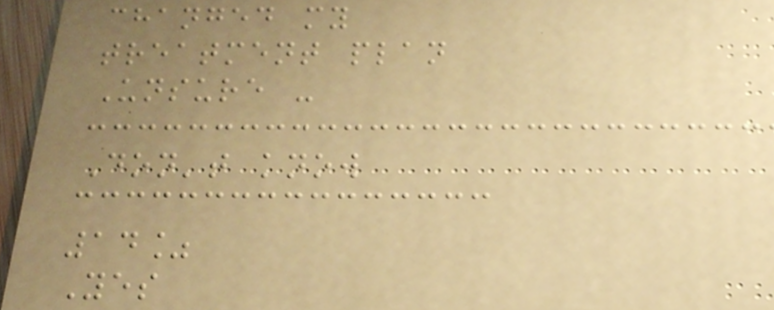changed my
treatment plan
Unsure -
Don't know
14%
Yes
